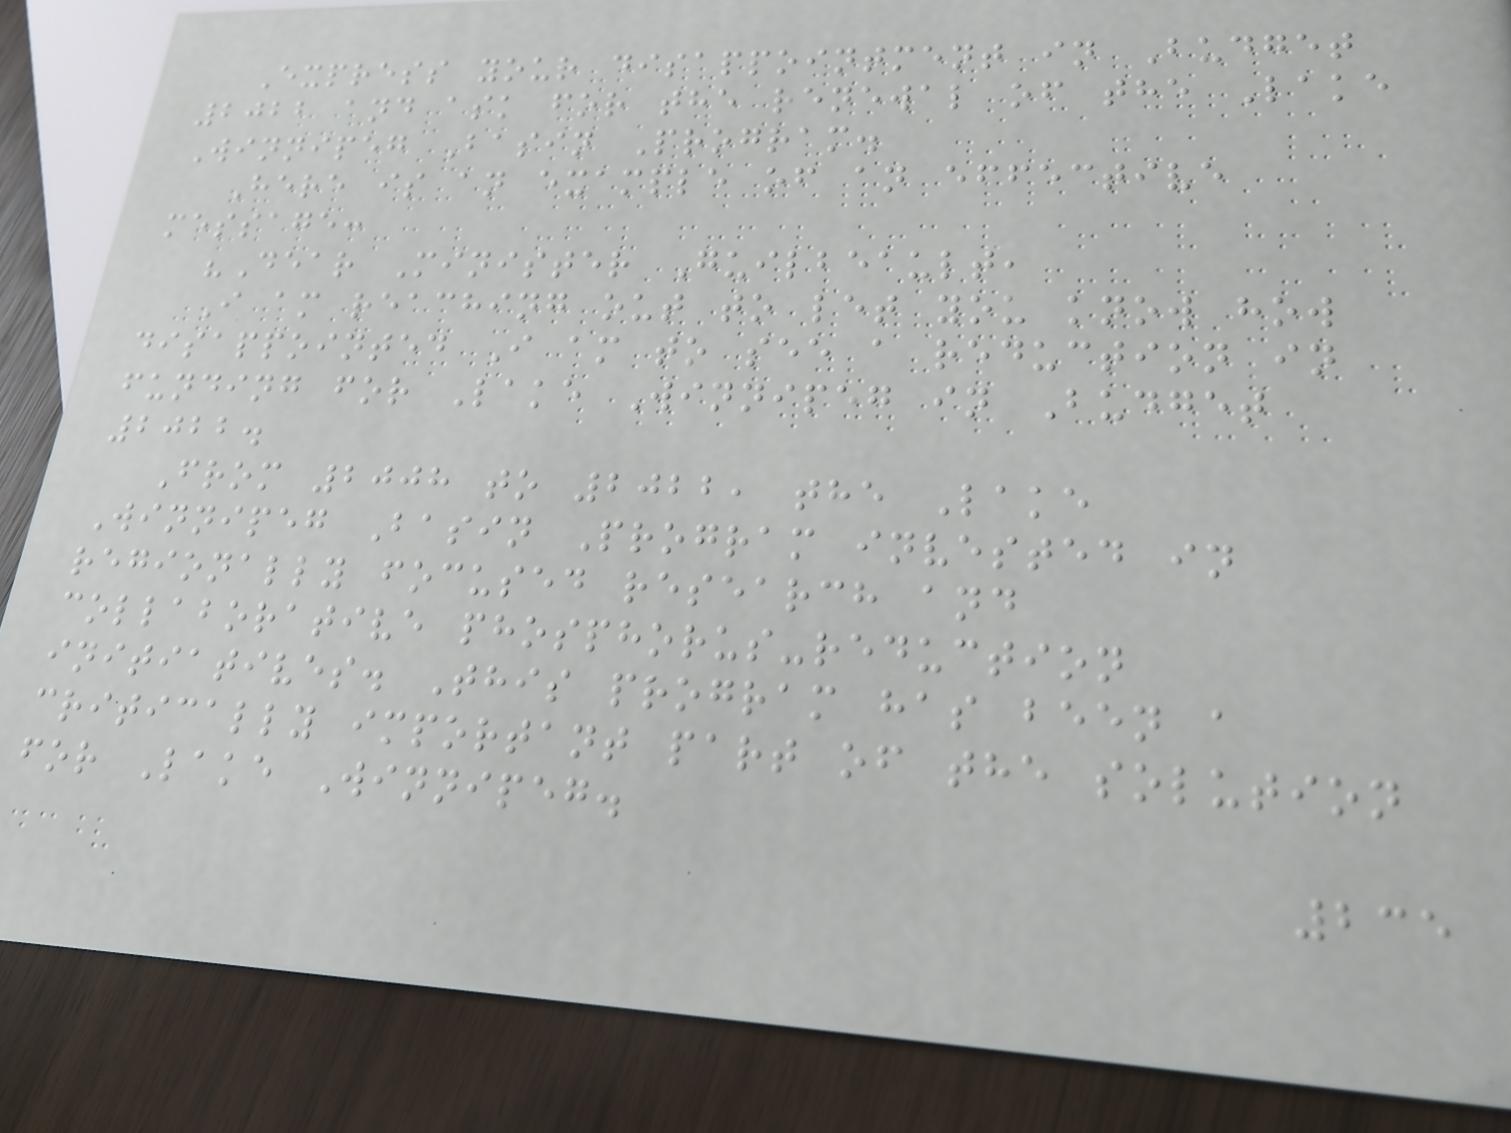Express your disappointment in Budget
2022 and ask for the renewal of the Lake
Winnipeg Basin Program.
Here is an example of an effective
message:
"Dear Minister Guilbeault,
I am reaching out to let you know how
disappointed I am to see a reduction in
funding for Lake Winnipeg in Budget
2022.
From 2008 to 2022, the Lake
Winnipeg Basin Program invested in
regionally focused research and
collaborative phosphorus-reduction
initiatives. This program has been a
critically important part of the solution
for Lake Winnipeg.
235
